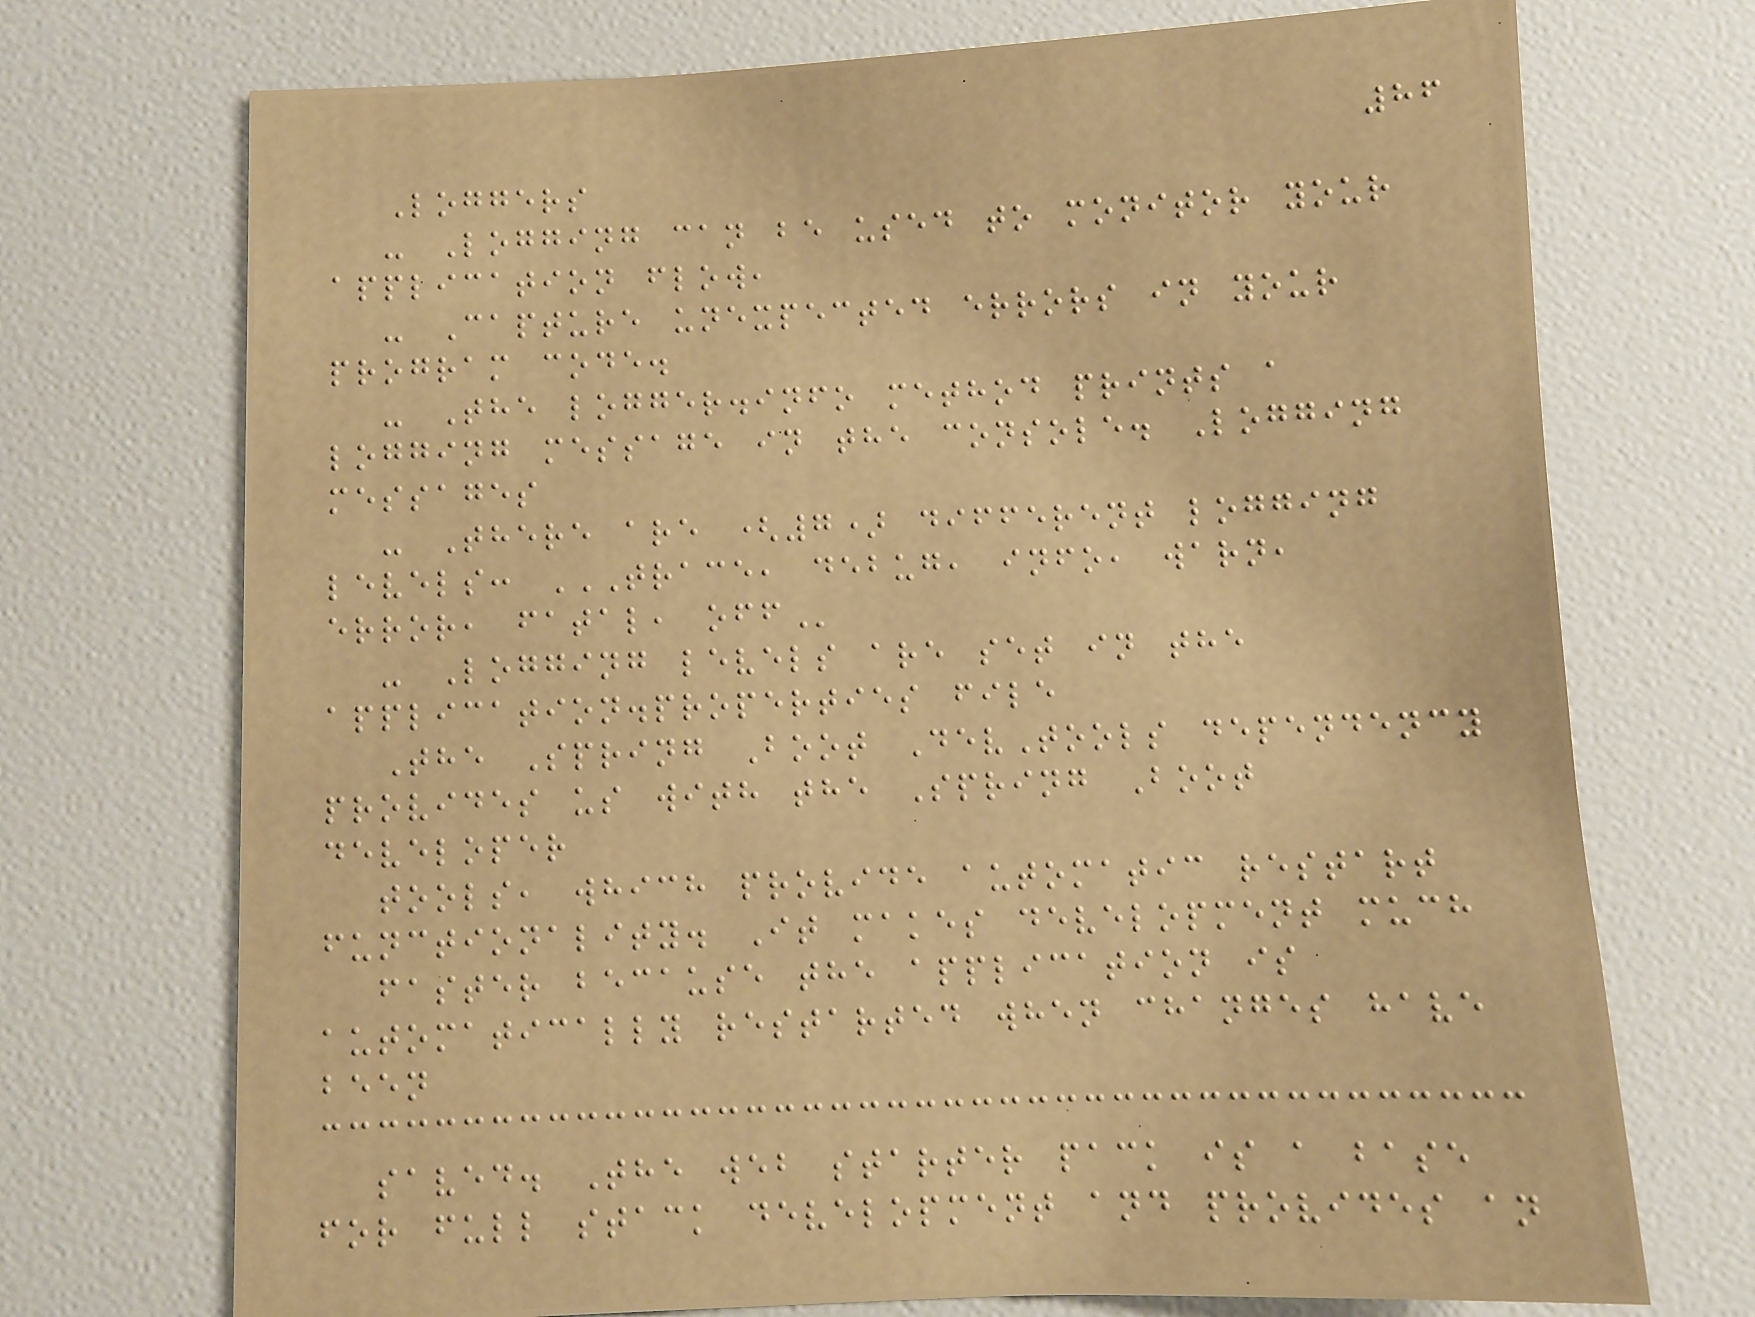86
Loggers
- Logging can be used to monitor your
application flow,
- Capture unexpected errors in your
program code.
- The logger.info method prints a
logging message in the console. Logging
messages
- There are (7) different logging
levels: TRACE, DEBUG, INFO, WARN,
ERROR, FATAL, OFF
- Logging levels are set in the
application.properties file
The Spring Boot DevTools dependency
provides us with the Spring Boot
developer
tools, which provide automatic restart
functionality. It makes development much
faster because the application is
automatically restarted when changes have
been
saved. The web starter pack is a base
for full stack development and provides an
